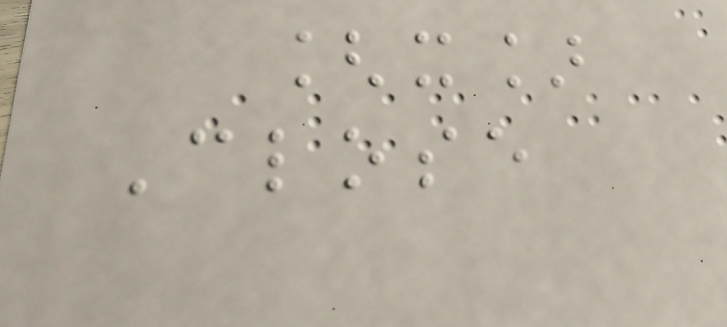[x]
Close
